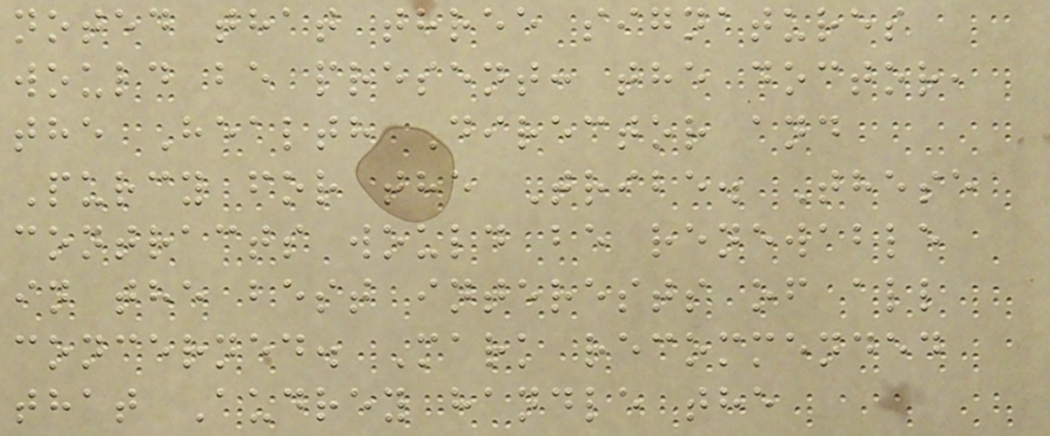noted that three signatures
would be present: the doctor,
the Health Director and
Purcy for the Tribe. These
contracts would be renewable
in the best interests of all
concerned. Mark recommended
that Audrey handle the
